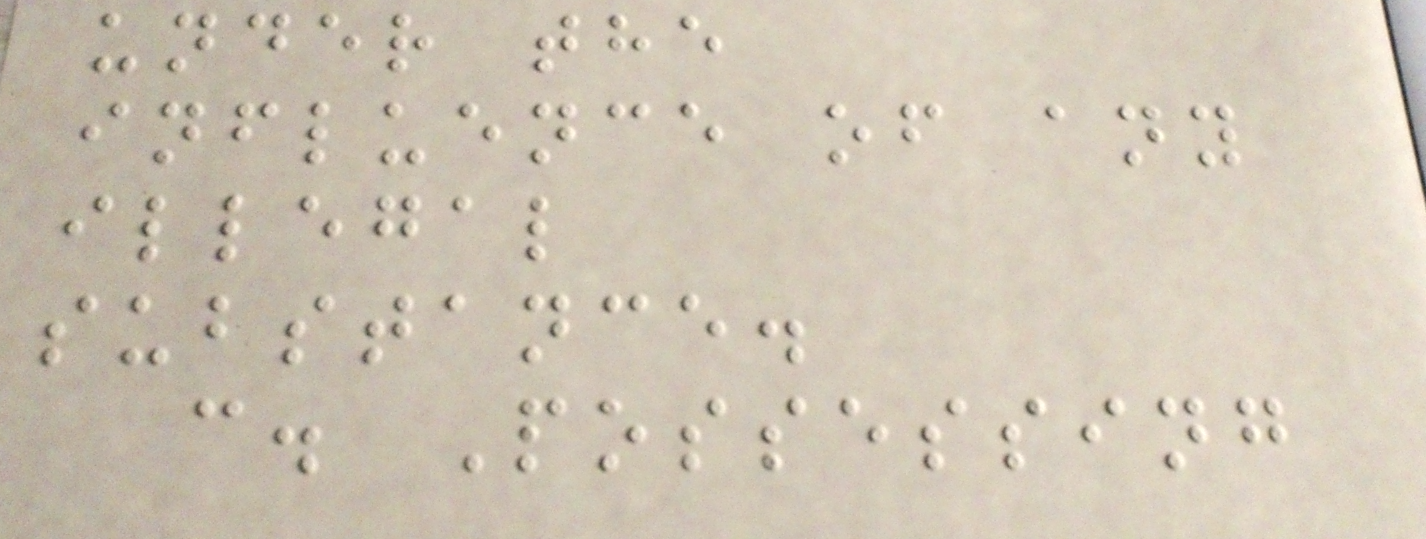under the
influence of any
illegal
substance.
c. Possessing
